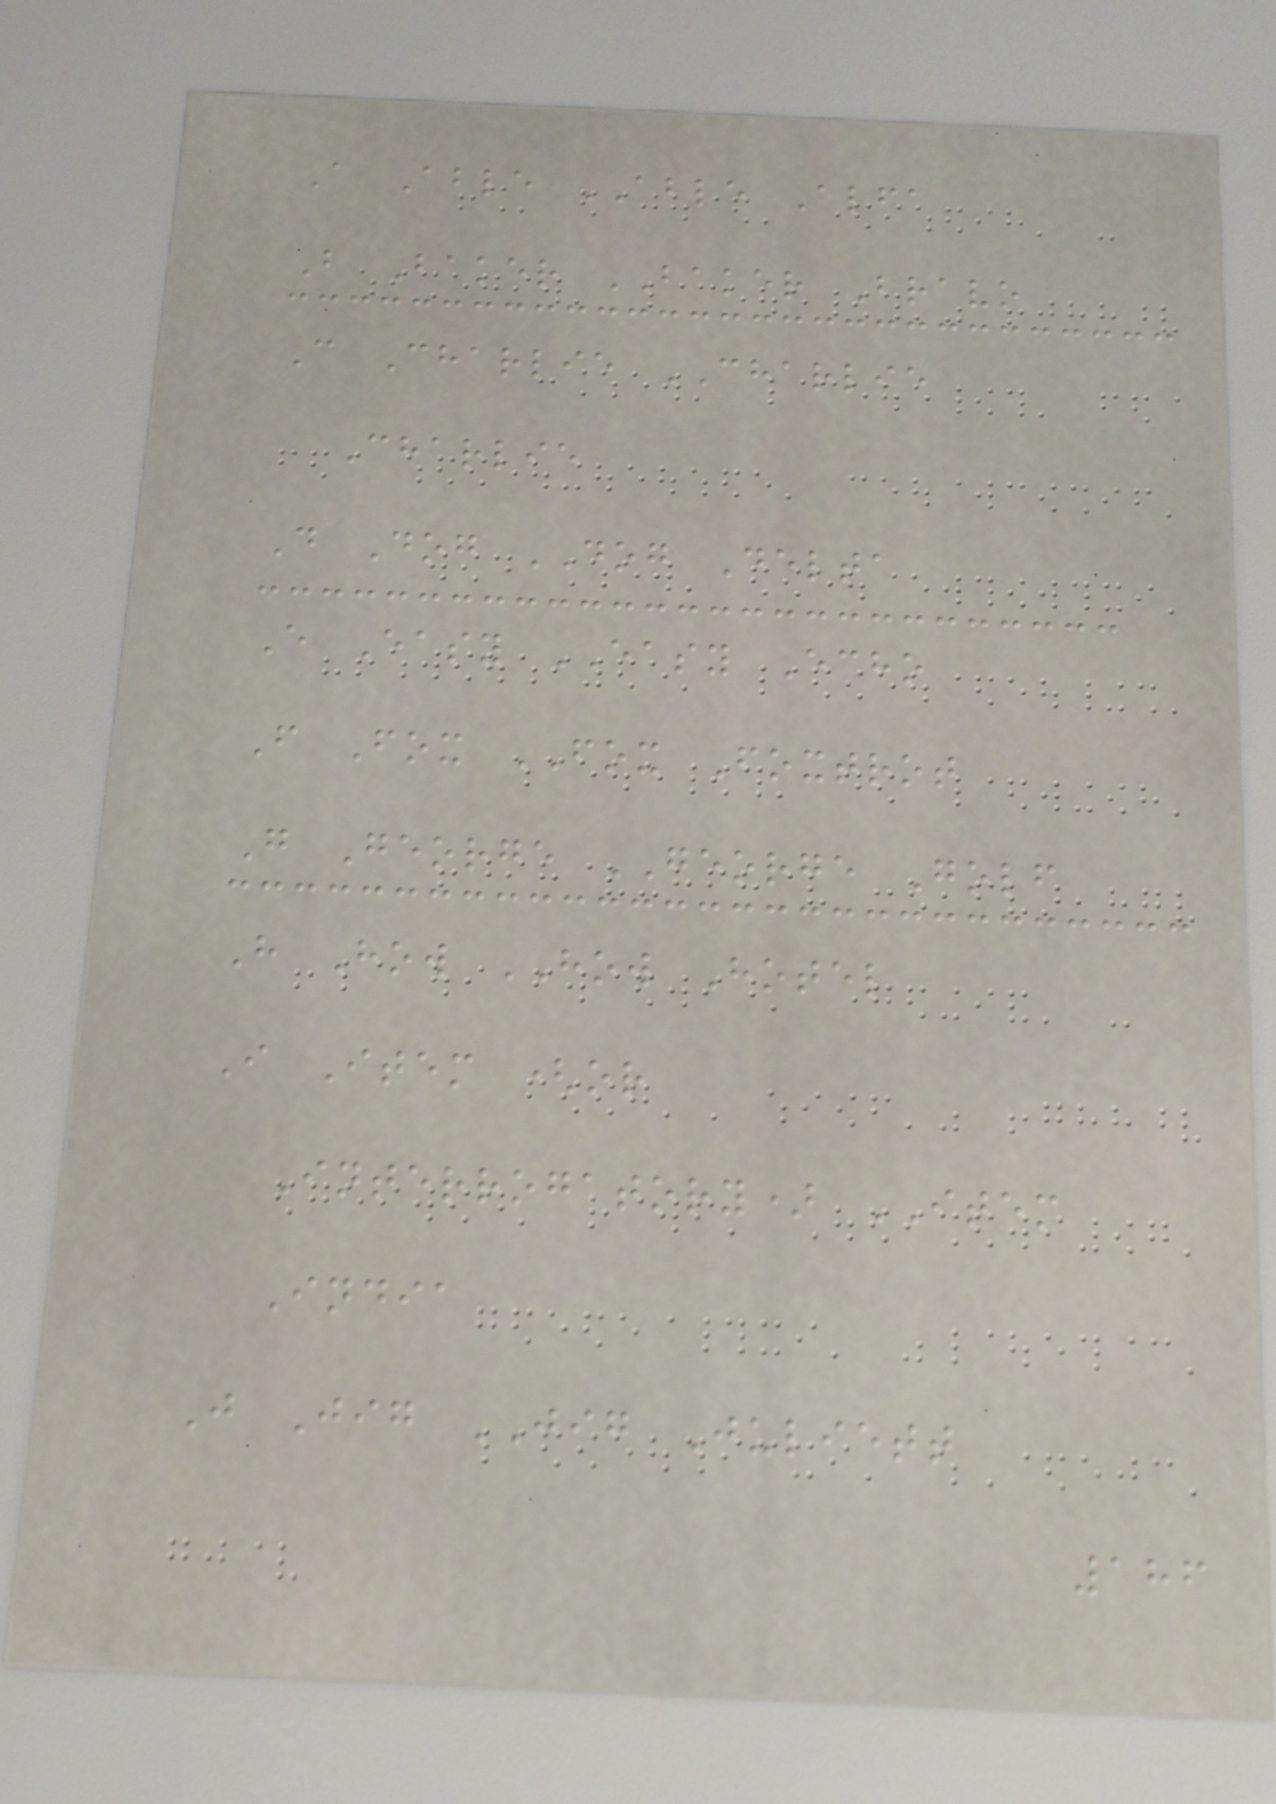A Able ABLE Alfa
B Baker BAKER Bravo
C Charlie CHARLIE
Charlie
D Dog DOG Delta
E Easy EASY Echo
F Fox FOX Foxtrot
G George GEORGE Golf
H How HOW Hotel
I Item (or
Interrogatory) ITEM
India
J Jig JIG Juliett
186
